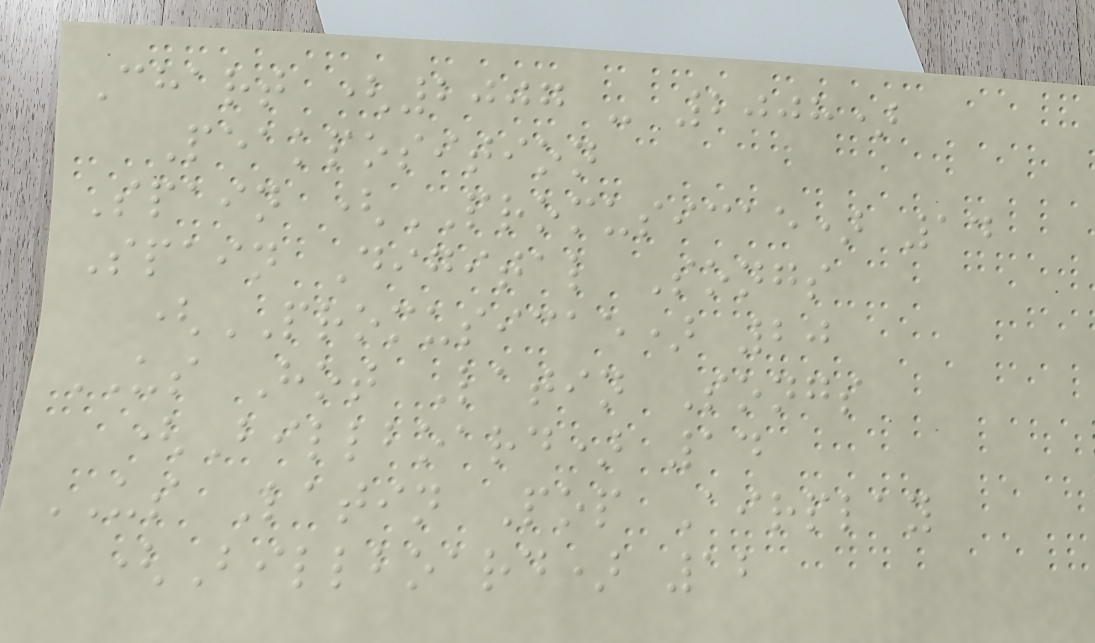Chart (2007 - 2008)
Peakposition
Spain (PROMUSICAE) 14
Spain Digital Songs
(PROMUSICAE) 20
US Hot Latin Songs
(Billboard) 14
US Latin Pop Airplay
(Billboard) 12
